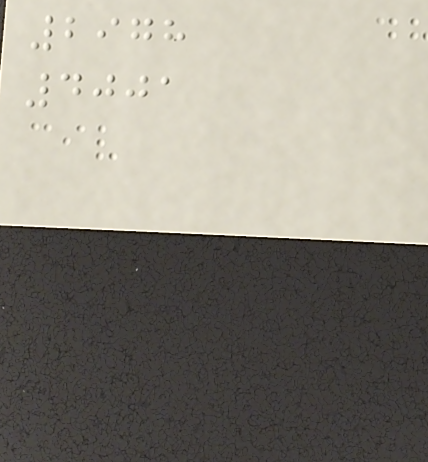2978
4001
